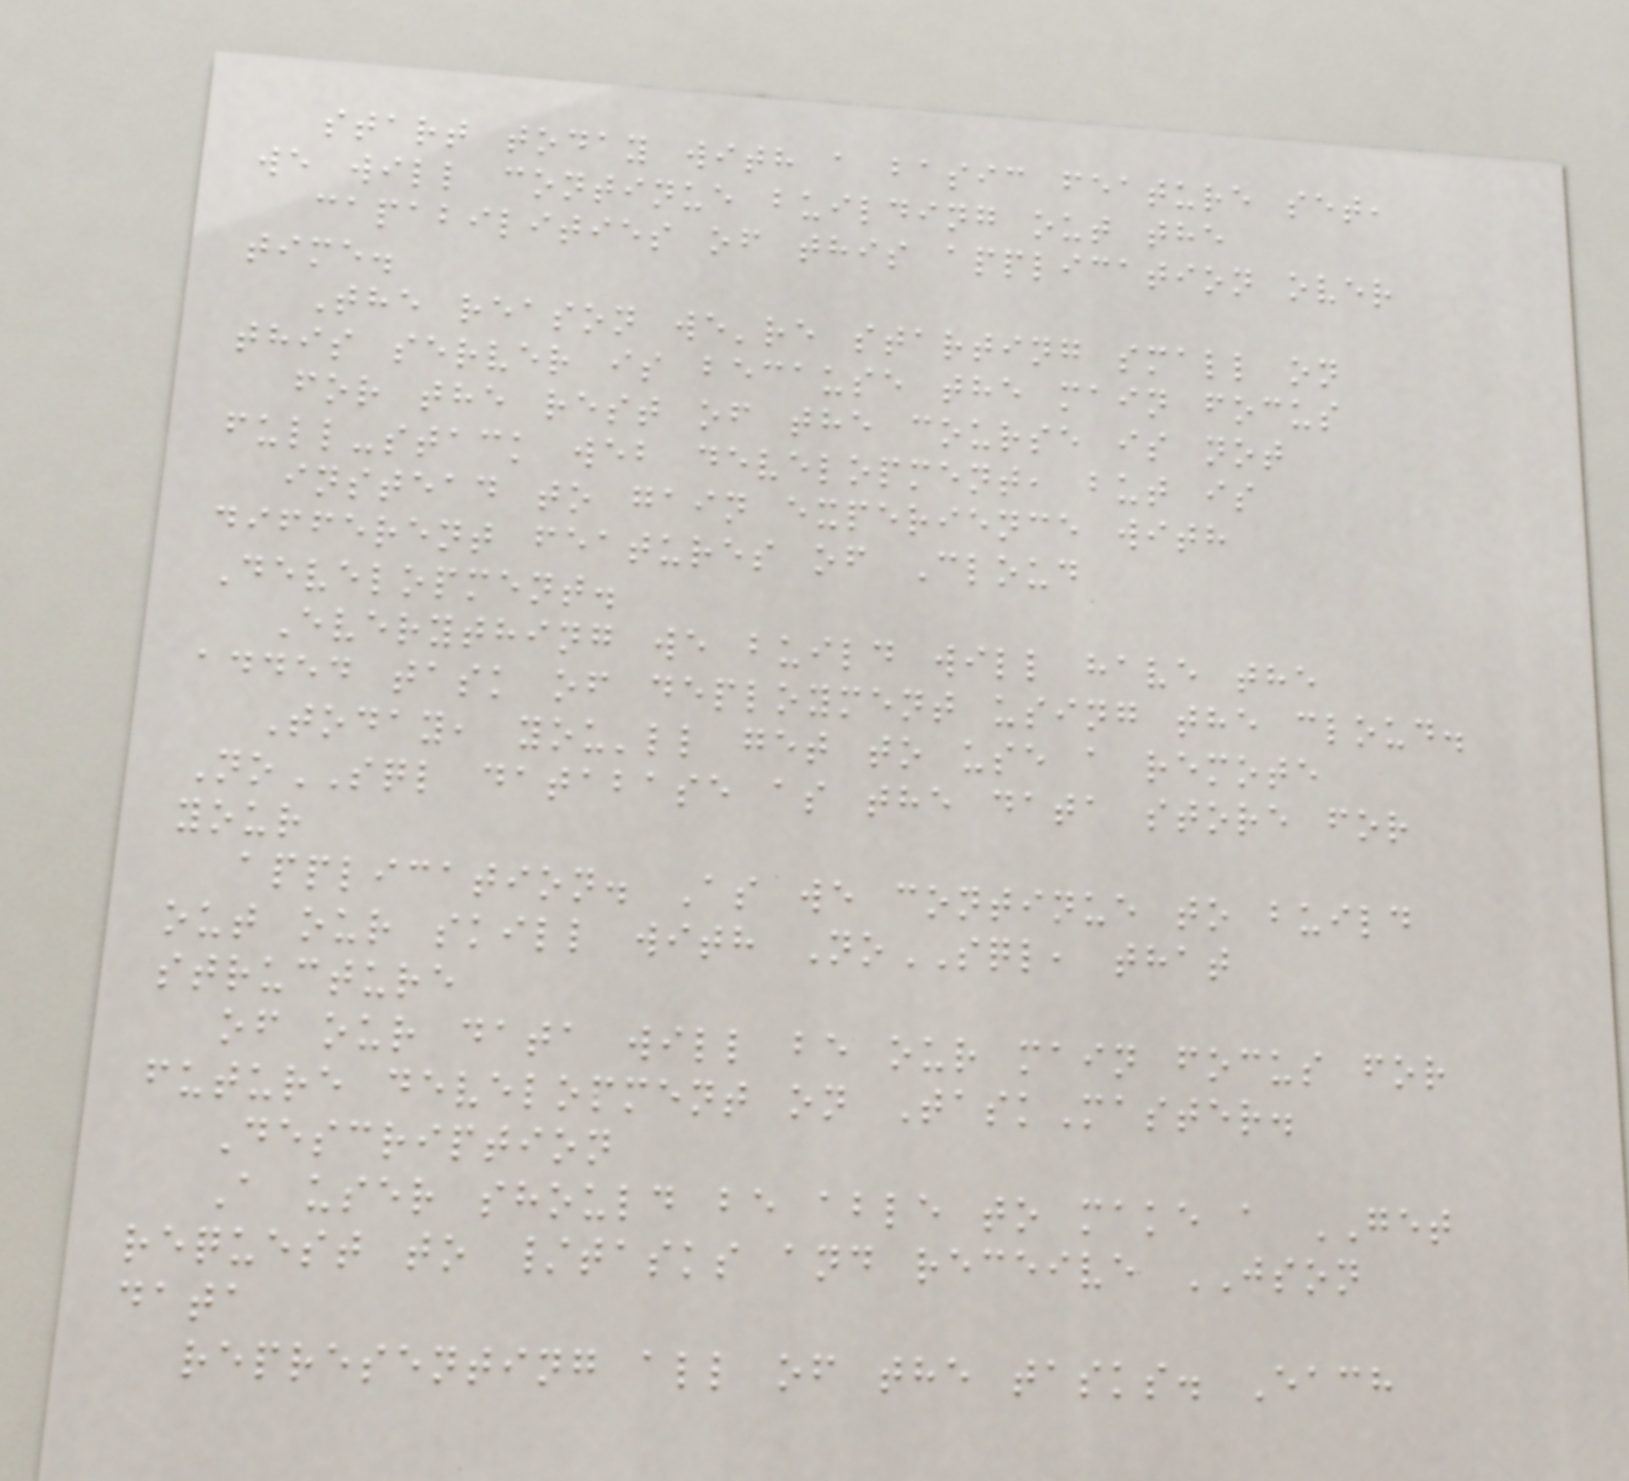start today with a basic feature set,
we will continue building out the
capabilities of this application over
time.
The reason we're starting small on
this server is because the main focus
for the rest of the course is not
full-stack web development, but is
instead to gain experience with
different features of Cloud
Development.
Everything we build will have the
added task of deployment using the cloud.
Today, you'll get to use a remote
NoSQL database as the data store for
your
application. As we continue to build
out our skill with NoSQL, that
structure
of our data will be our main focus for
future development on TaskMaster.
Description
A user should be able to make a GET
request to /tasks and receive JSON
data
representing all of the tasks. Each
